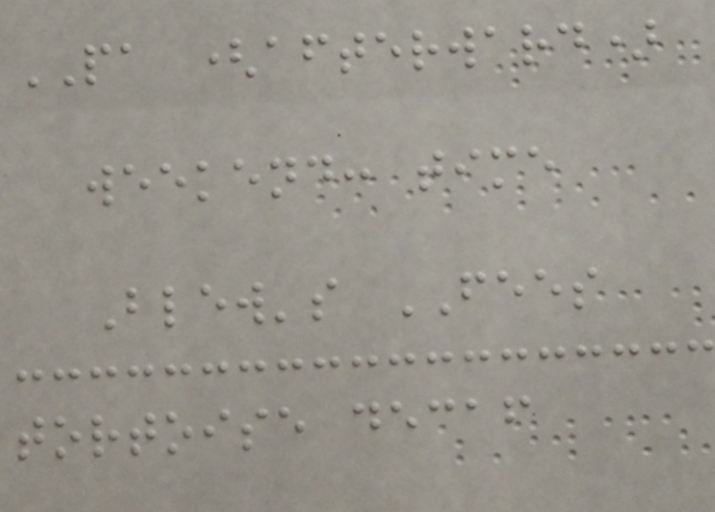PA (afterward)
weekend: time
Blew's FEES
tortoise decaf
